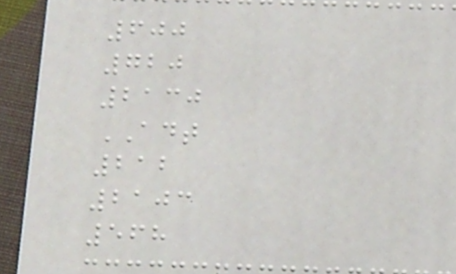600
720
2130
ADT
212
2103
568
